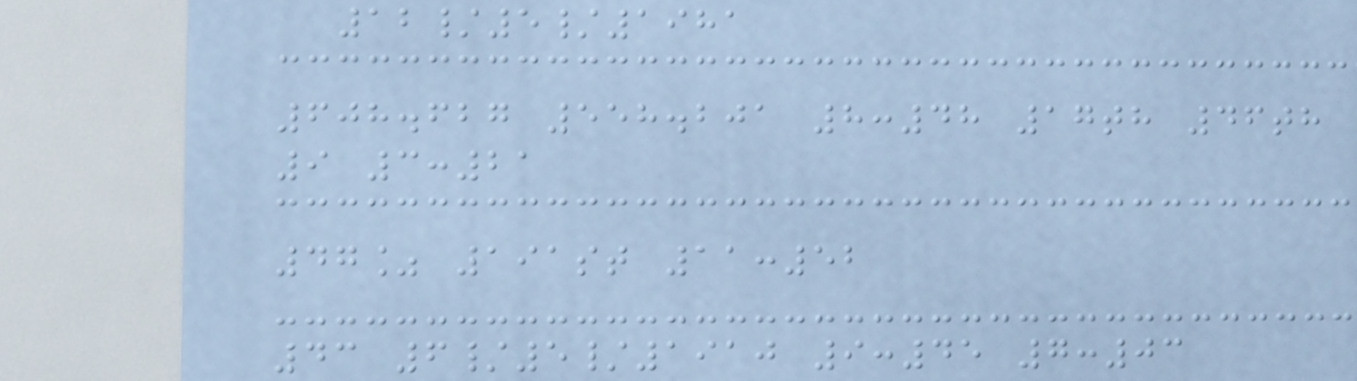12/5/1981
608.627 558.201 8:48 17th 46th
9 3:21
47% 191st 11:52
43 6/5/1910 9:45 7:03
